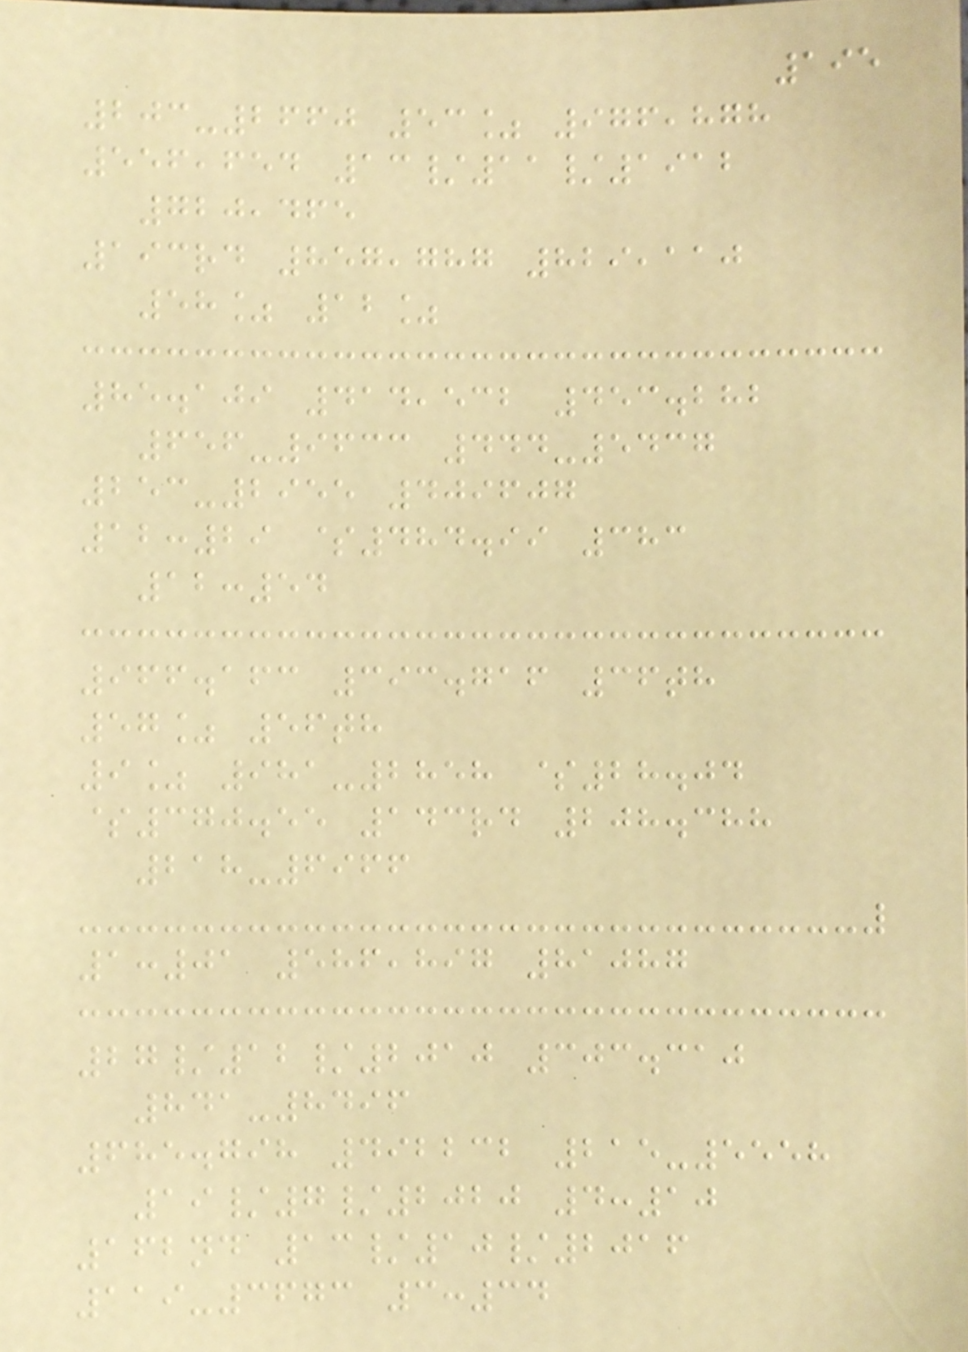195
203-2660 53% 976,878
556,654 13/11/1912
720,465
193rd 857,787 829,110
58% 12%
85.109 414,532 453.282
656-9633 444-5437
253-2955 409607
12:29 $484.99 383
12:54
966.163 393.716 36th
57% 56th
9% 981-2858 $28.04
$370.55 143rd 208.388
218-6966
1:01 586,897 81087
27/12/2010 303.310
841-8496
685.798 492232 215-5558
19/7/2020 4:10
162nd 13/10/2016
119-3673 3:34
